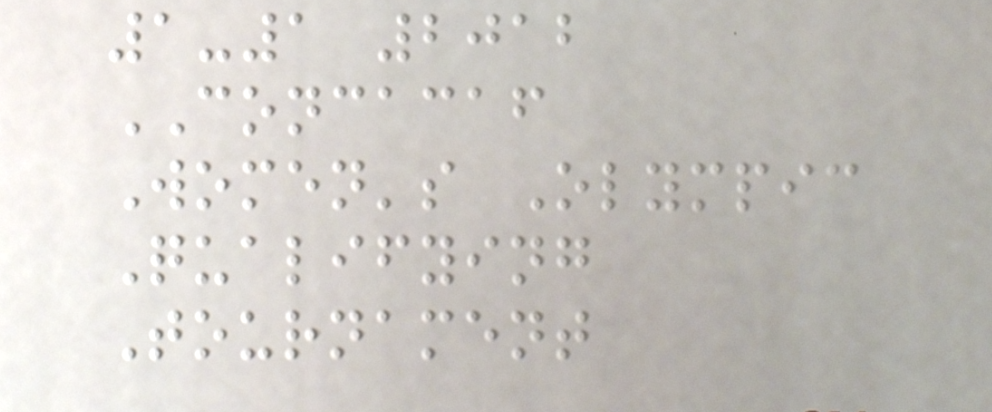1-1 2012
CONCACAF
Women's Olympic
Qualifying
Tournament
